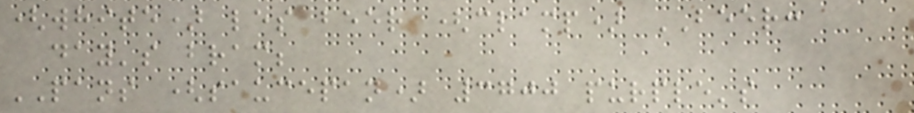(white) les beer (clamp) BEER:
day's bram;
PANS (saucepan) 3700 purple's
